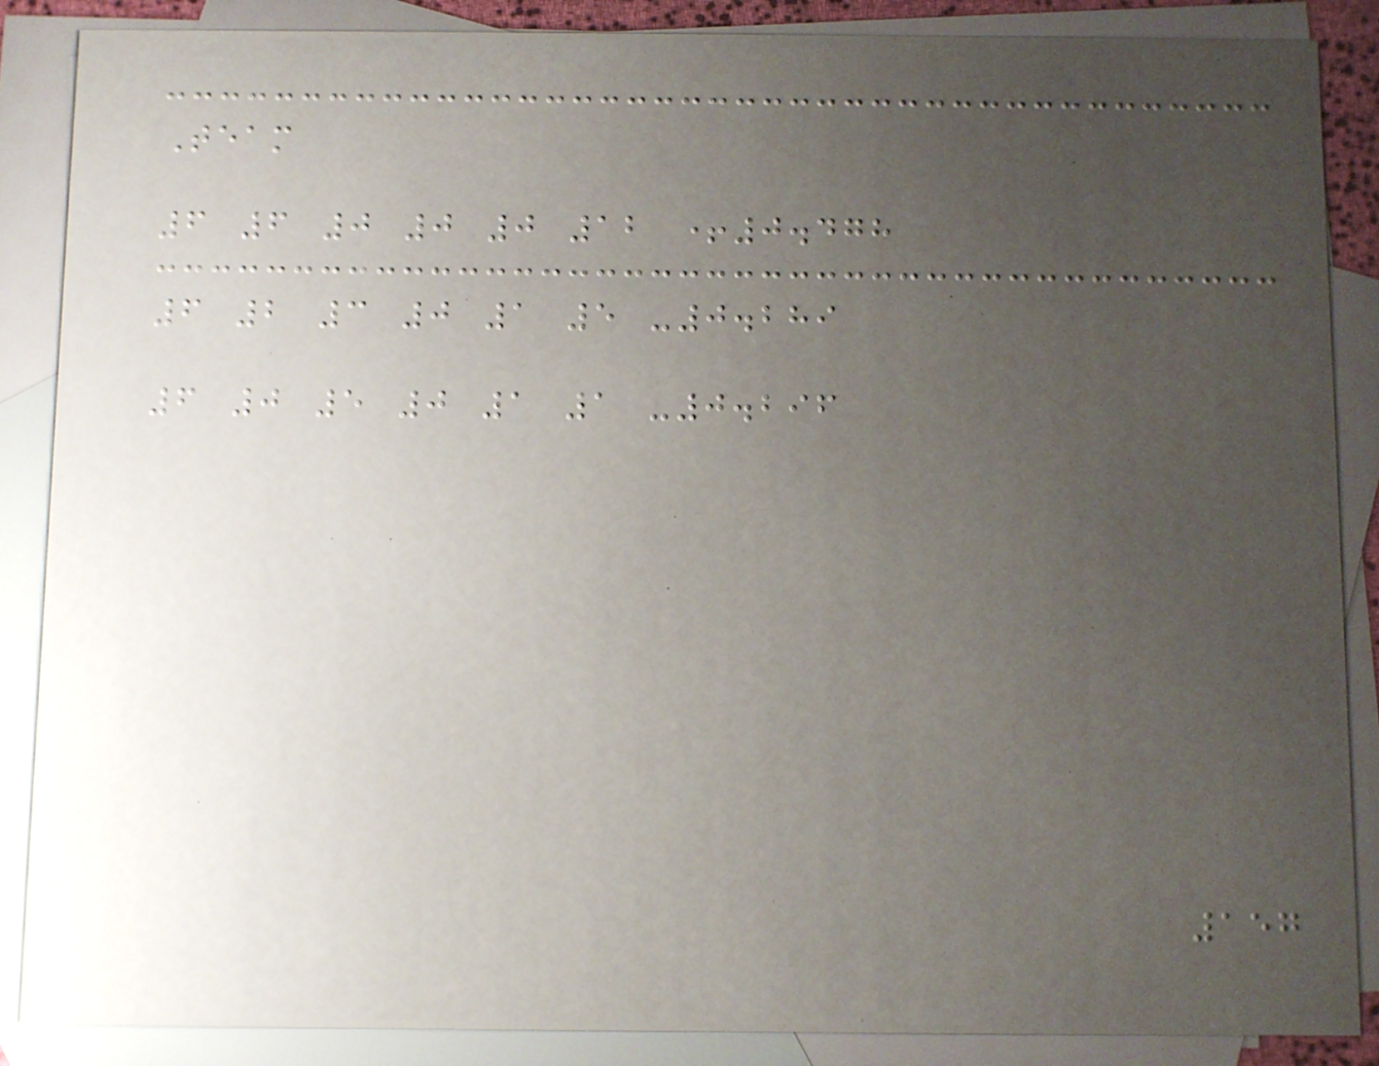Team
6 6 0 0 0 12 +0.478
6 2 3 0 1 5 -0.289
6 0 5 0 1 1 -0.296
157
